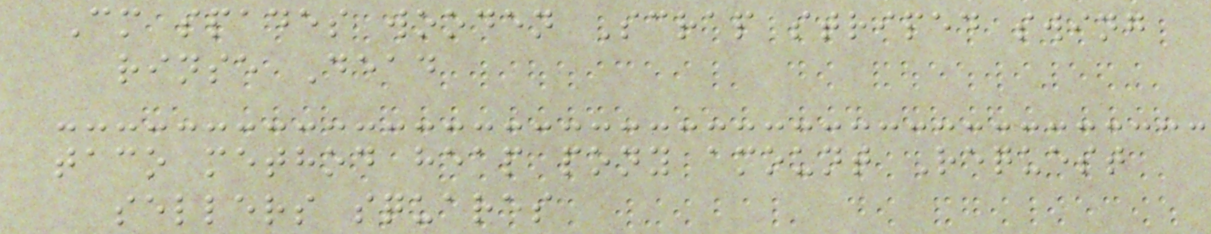Cm spades wooden Scrap striped swing
rinse Dead
taco method heap pony amount Request
sellers squares
